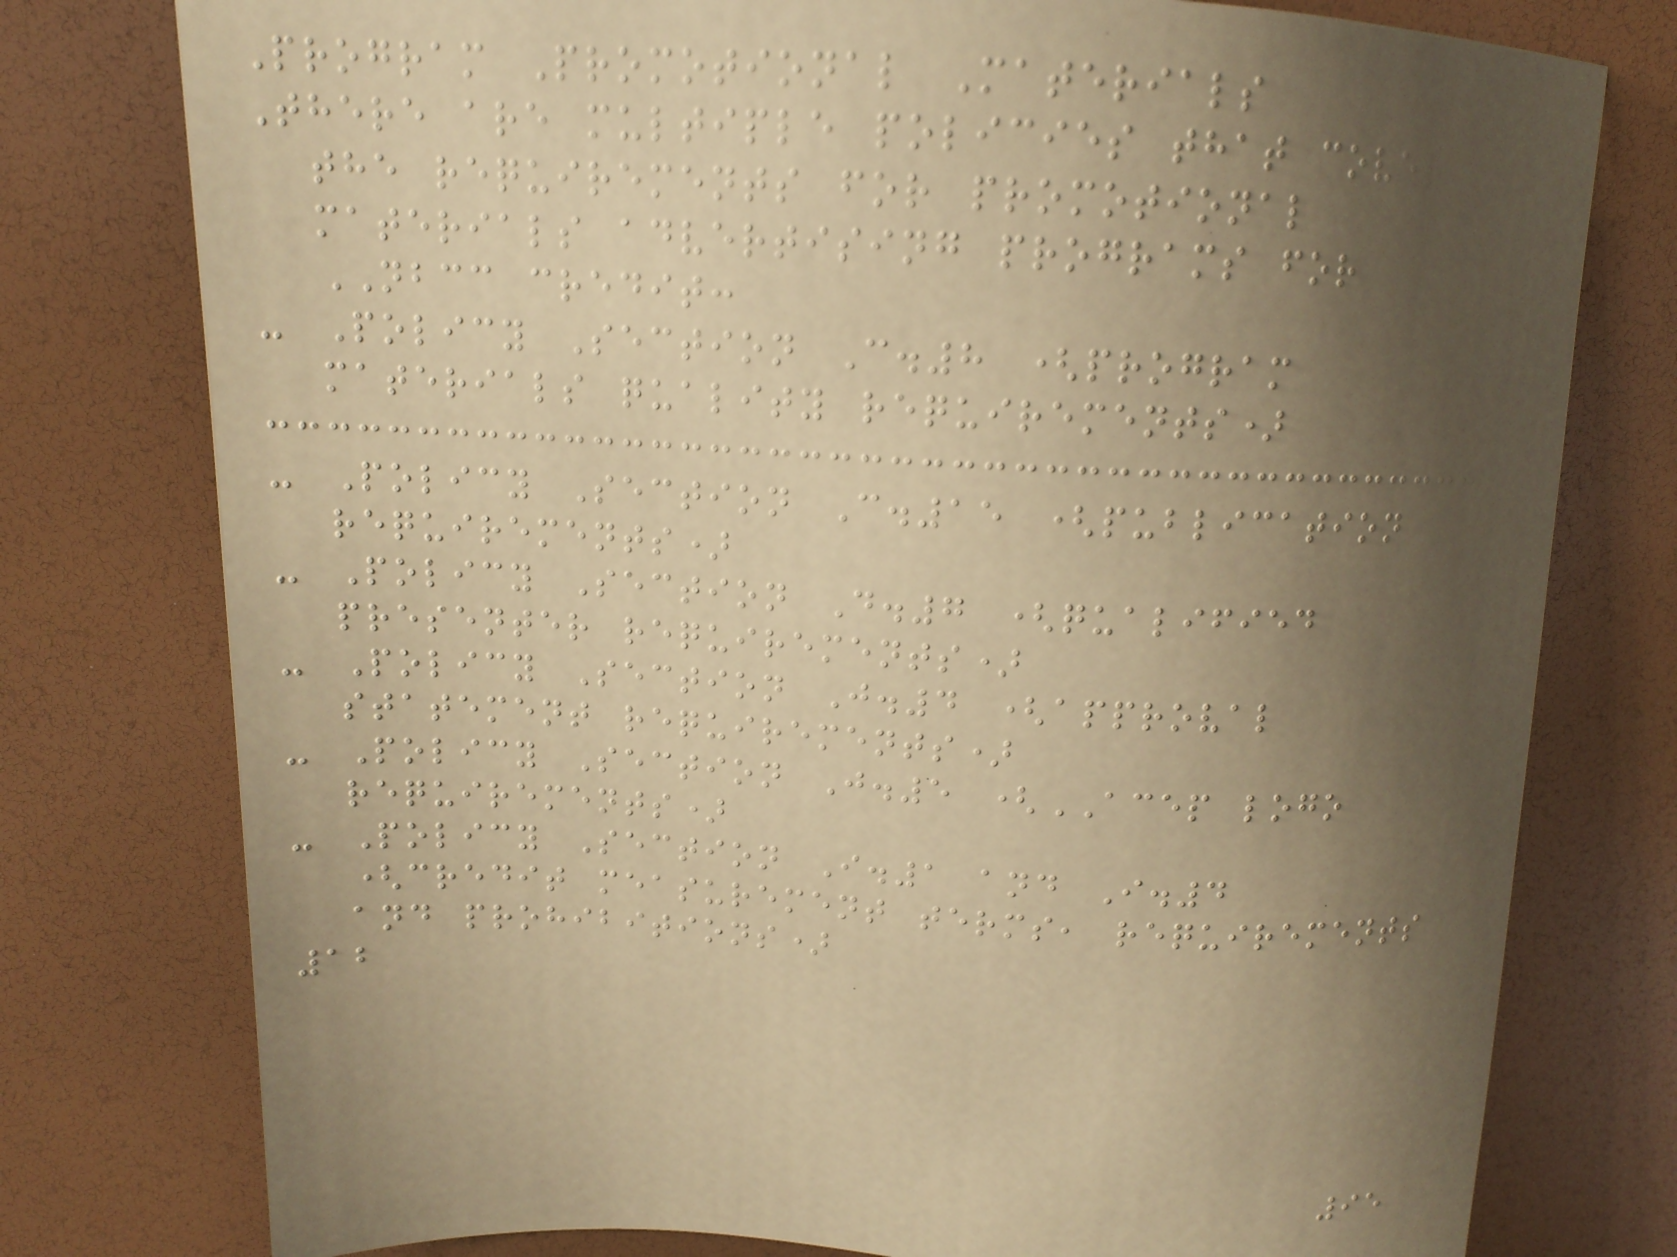Program Promotional Materials
There are multiple policies that cover
the requirements for promotional
materials advertising programs for
NBCC credit:
- Policy Section C.8 (program
materials quality requirements)
- Policy Section C.15 (publication
requirements)
- Policy Section D.7 (qualified
presenter requirements)
- Policy Section J.4 (approval
statement requirements)
- Policy Section J.5 (ACEP logo
requirements)
- Policy Section I.1 and I.4
(credit measurement terms, requirements
and prohibitions)
12
95
